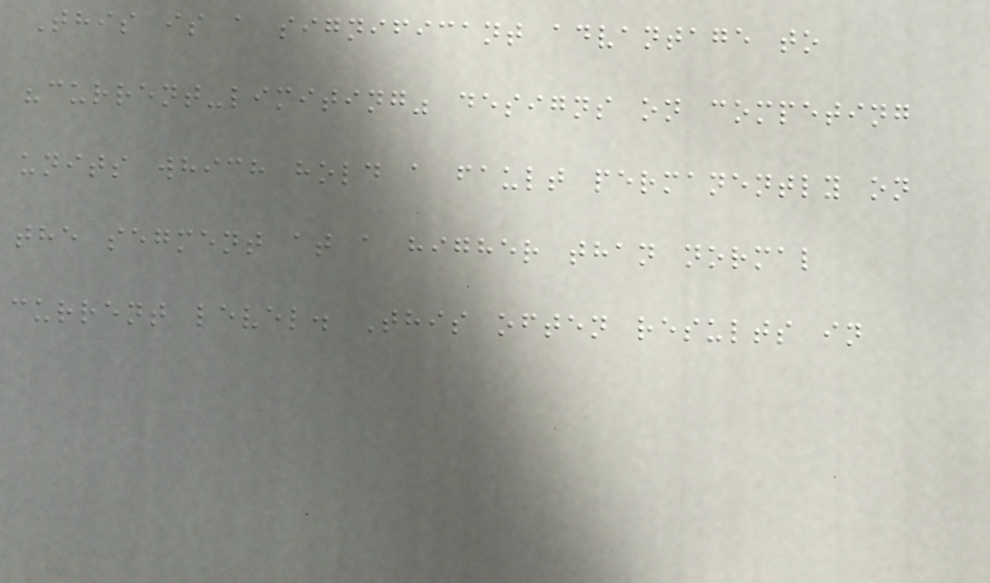This is a significant advantage to
"current-limiting" designs on competing
units which hold a fault permanently on
the segment at a higher than normal
current level. This often results in
